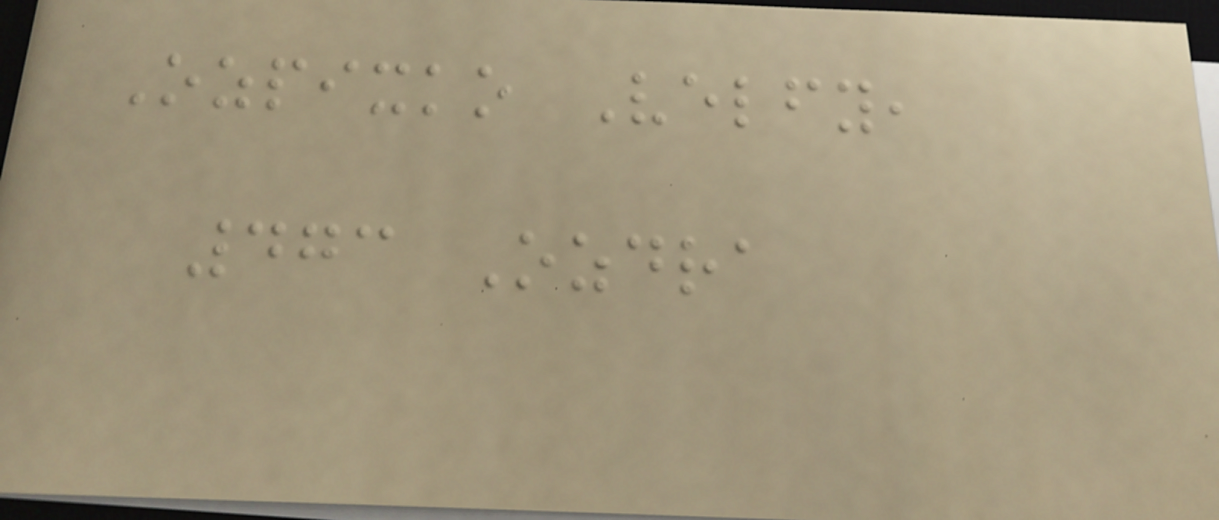Ozpixko Velfy,
473 Ozdra
